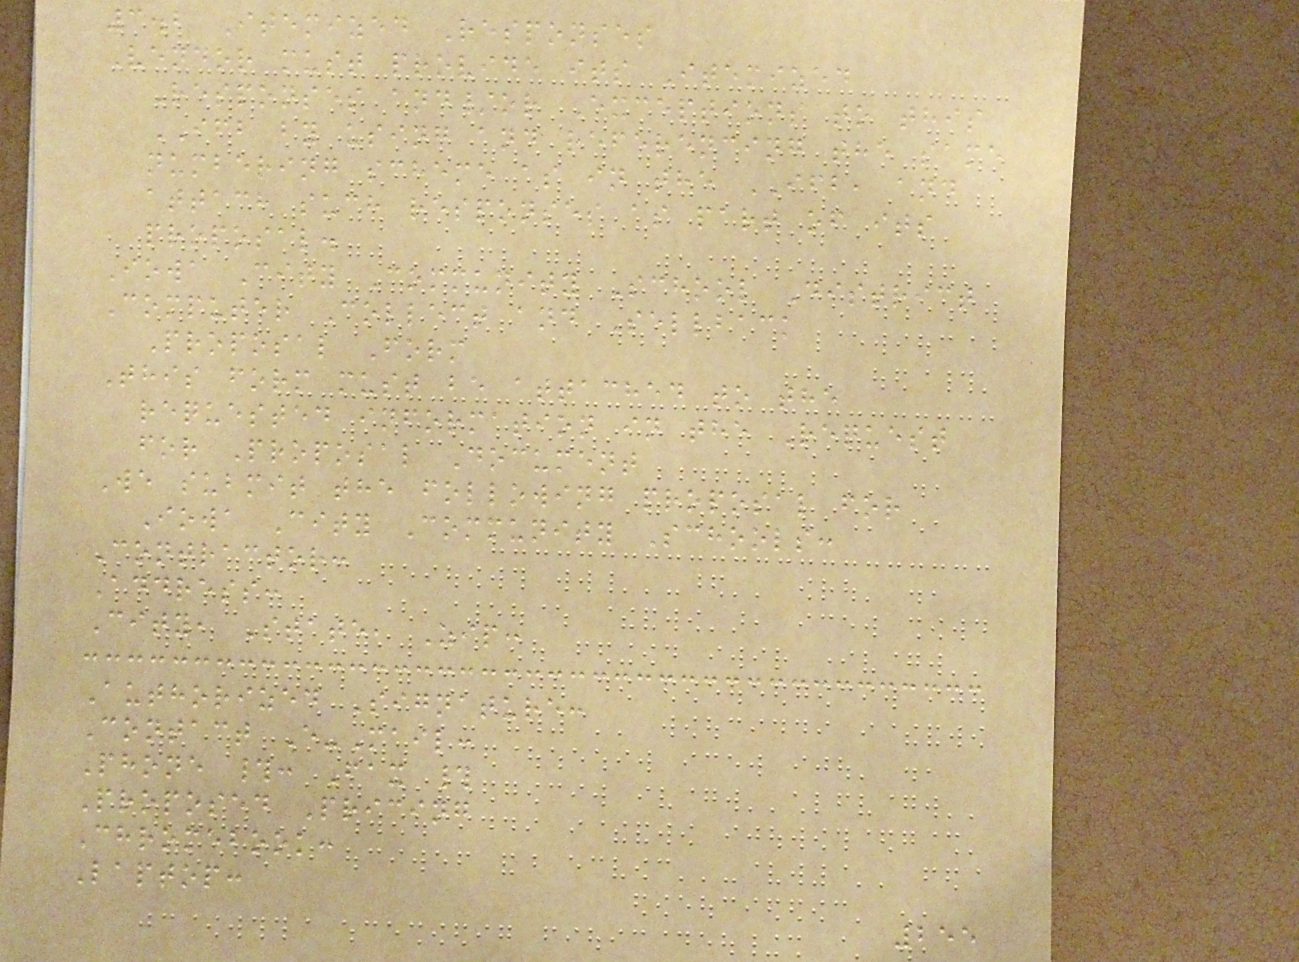3.2 Itemized Responses
Vendor must provide its Itemized
Responses and/or Exceptions to this
IFB by using and referencing the same
numbering scheme as in the IFB, and
attach such responses as part of its
proposal.
Iowa City Community School District
Computer Collect and Sellback
Proposal Form
This form must be attached to the
requested information in the Request
for Proposal Document
We submit the following proposal for
Iowa City Community Schools:
Contractor:
Address:
City, State, Zip:
Authorized Signature:
Contact E-Mail:
Phone #: Fax #
Proposed Pricing
Chromebook:
Laptop:
255
